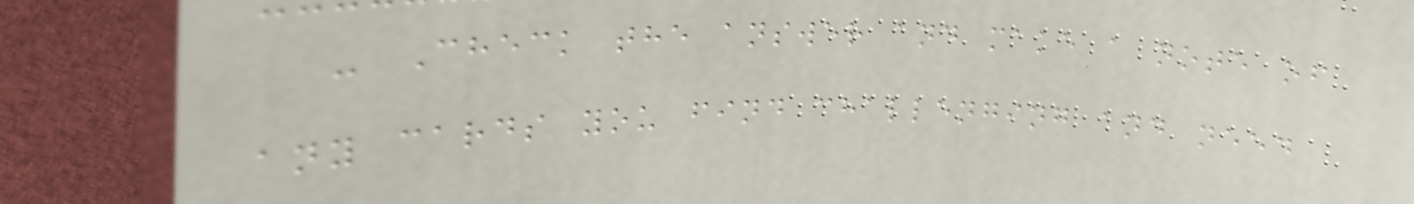- Check the answer and make a note of
any cards you find challenging and need
